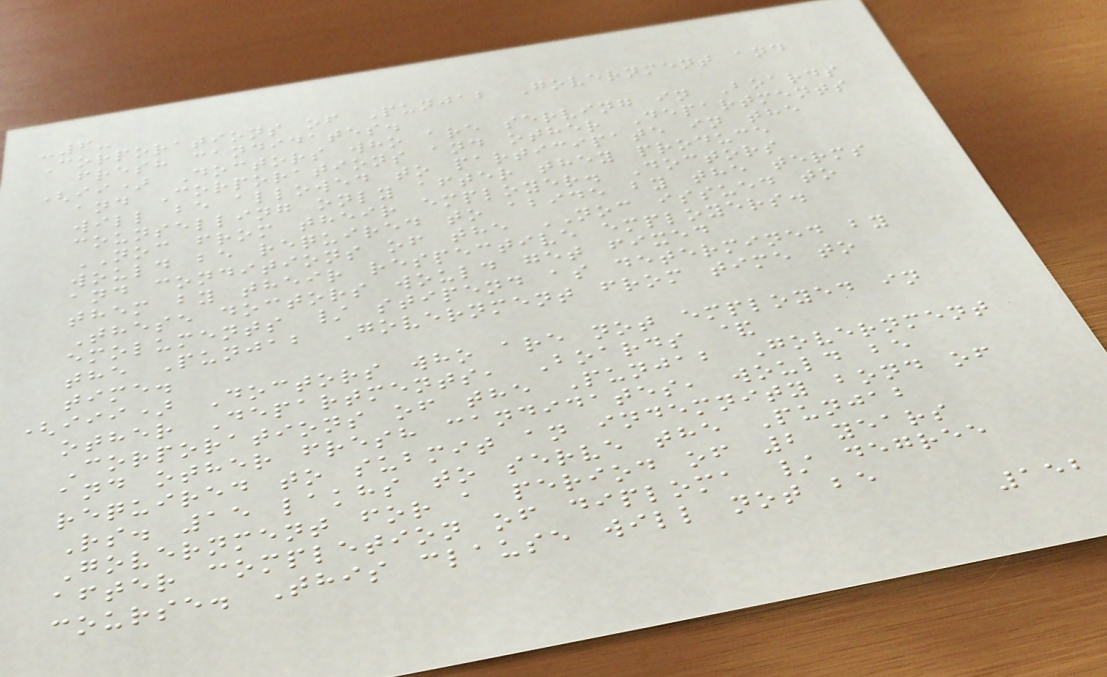-6-
Corporations of Punjab Government and
fresh candidates.
(ii) Doctors who are serving in Boards
and Corporations and other Departments
will be allowed to participate in the
counselling only after they produce
NOC from their employer. Doctors
would be required to abide by the terms
and conditions of the NOC issued to
them by their respective employers.
These doctors would get fixed
emoluments / stipend as determined by
the Punjab Government from time to
time.
(iii) Doctors who are not employed in
other Departments, Boards &
Corporations of the Punjab Government
and other fresh candidates, would be
required to submit an indemnity bond of
Rs. 15 lakhs to serve the Punjab
Government for a period of 2 years
after completion of diploma / degree
course. This clause will not be
152
